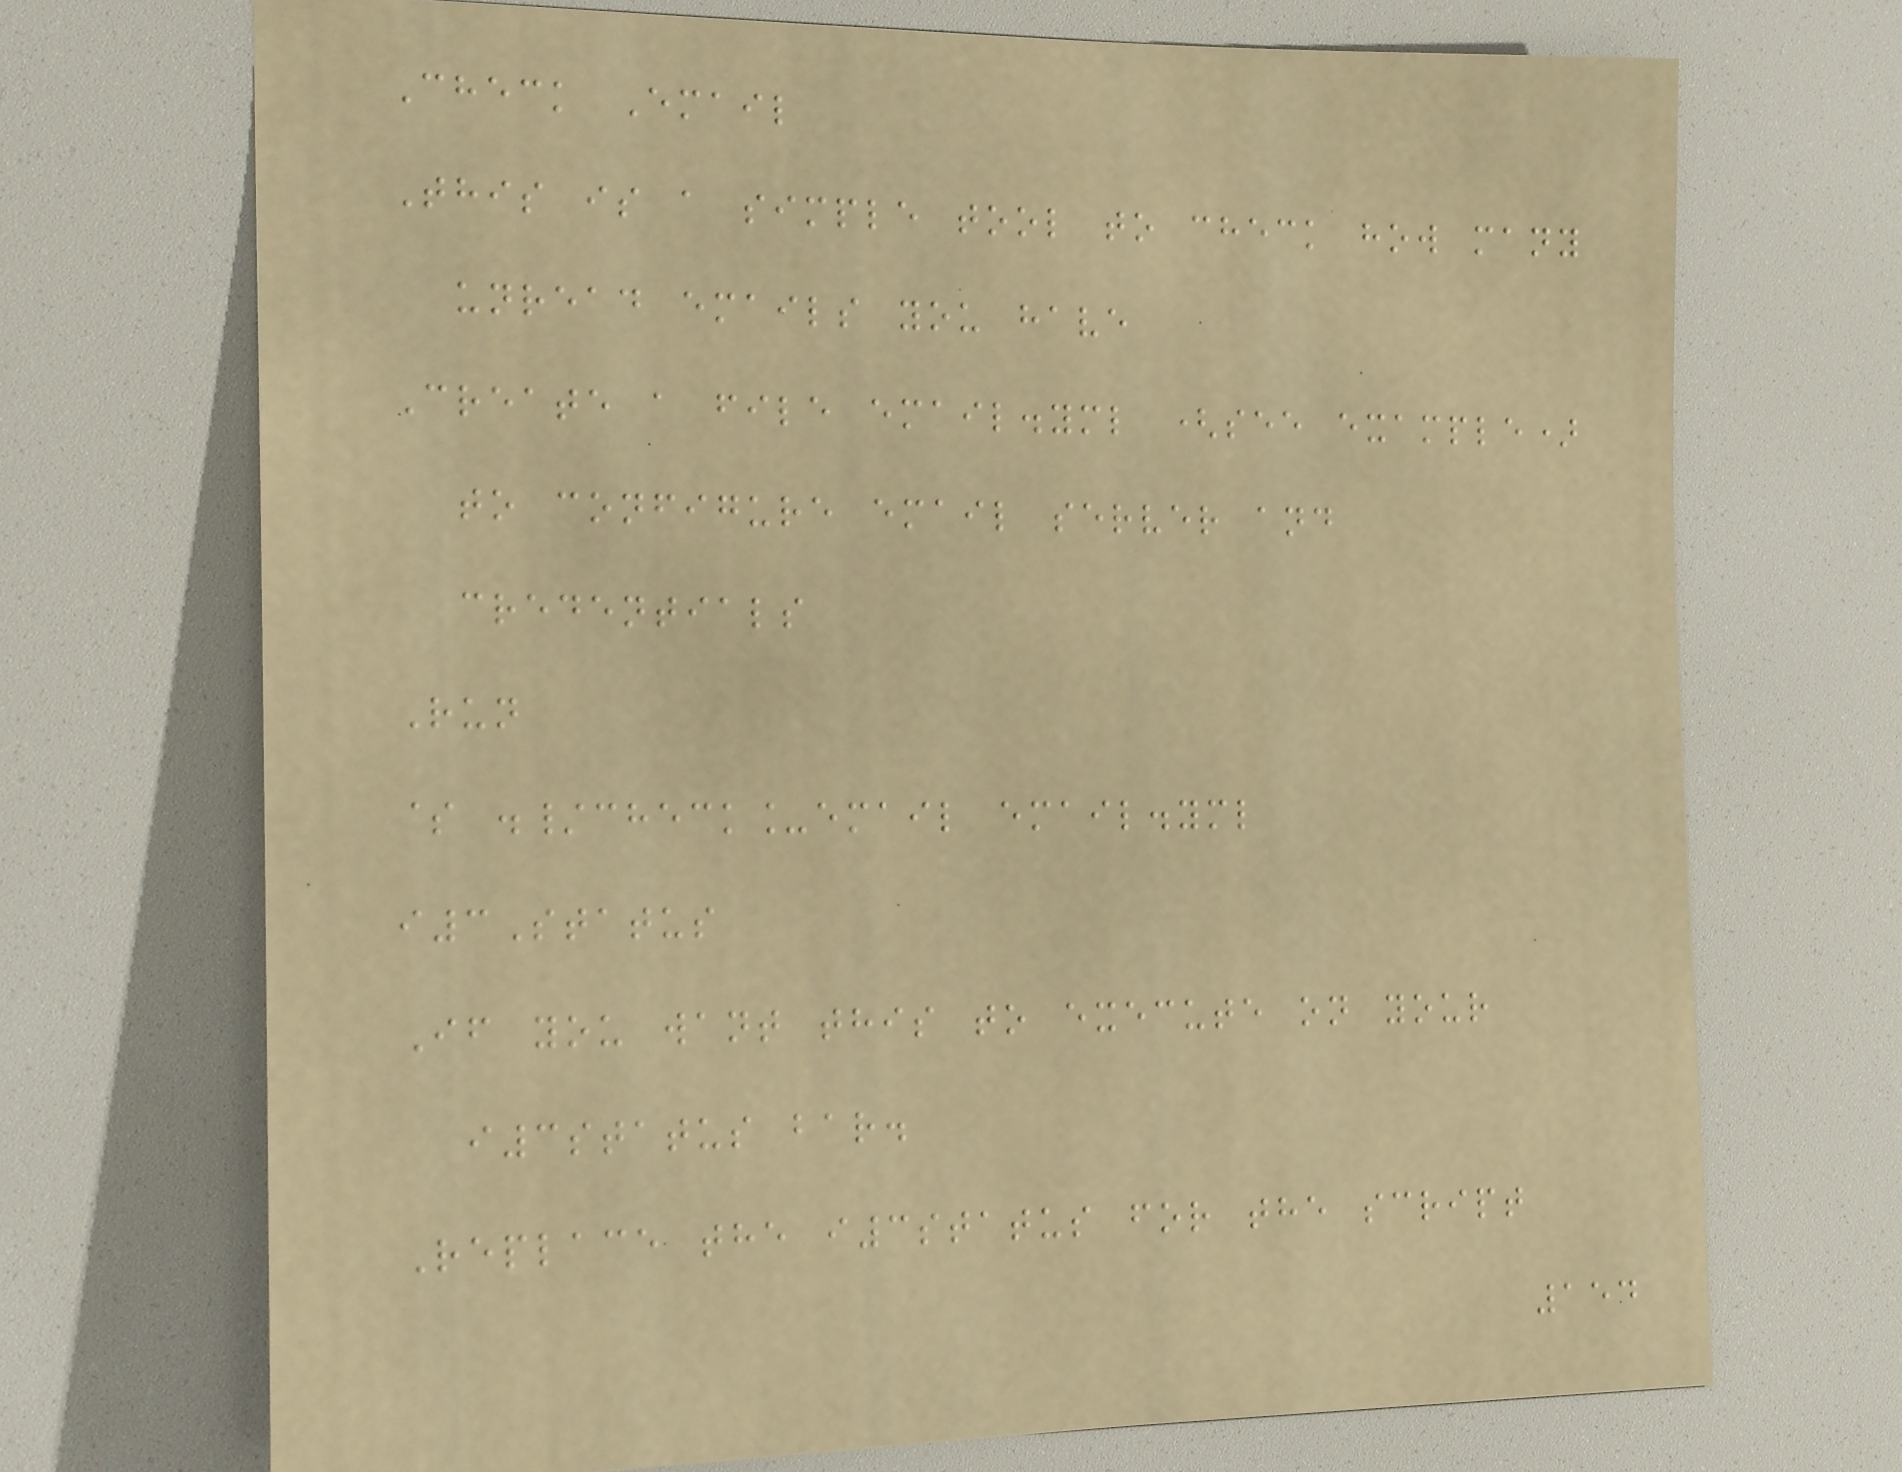Check Email
This is a simple tool to check how many
unread emails you have
Create a file email.yml (see example)
to configure email server and
credentials
Run
$ ./check_email email.yml
i3Status
If you want this to execute on your
i3status bar.
Replace the i3status for the script
154
